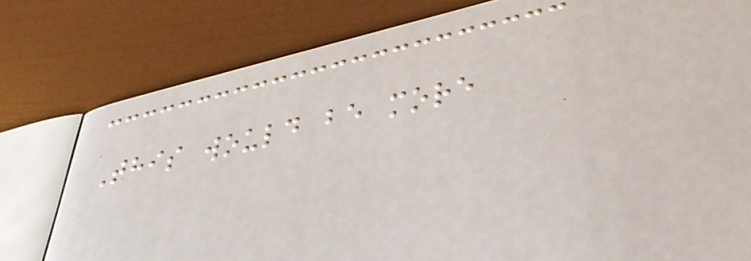This would be more
